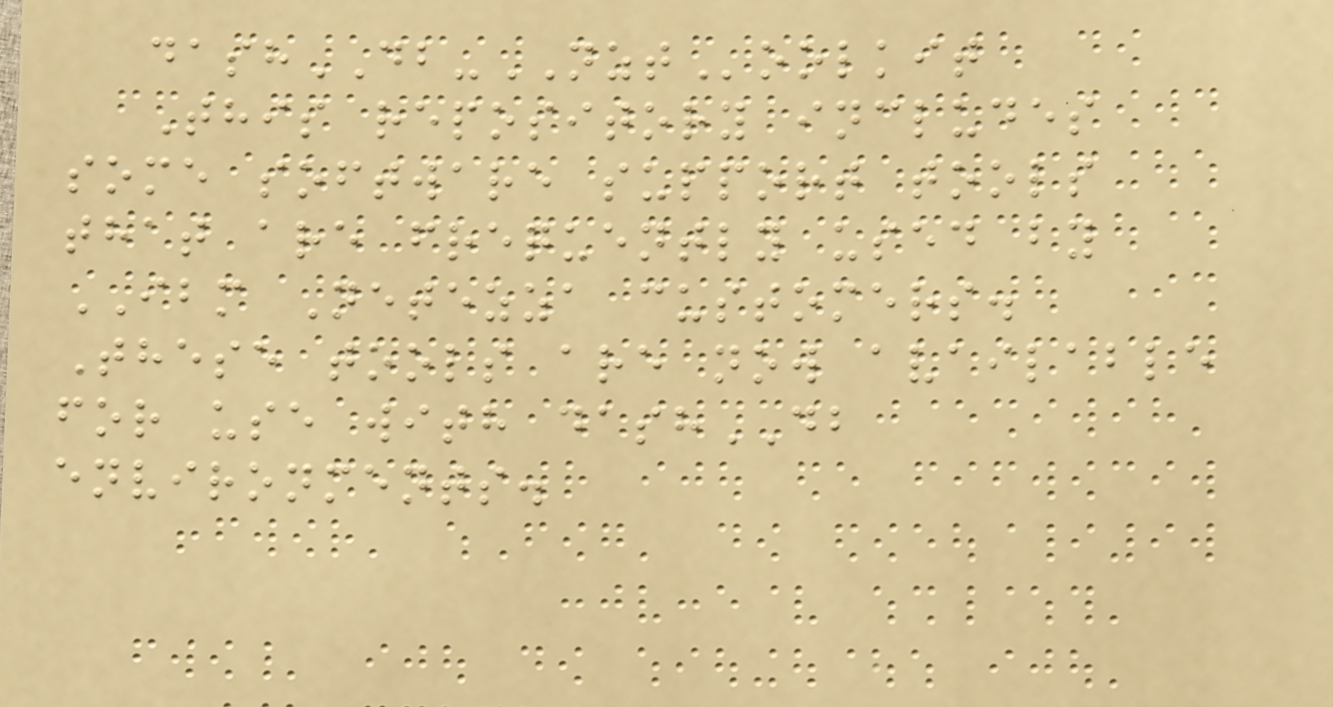dashDB-NZToolkit
This repository includes
some software support tools
that are frequently used by
IBM Netezza customers.
These tools are now available
for use with dashDB
environments.
